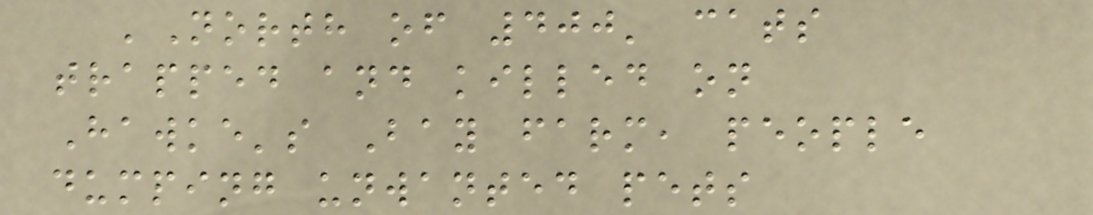'North of 400' cats
trapped and killed on
Hawke's Bay farm, people
dumping unwanted pets
